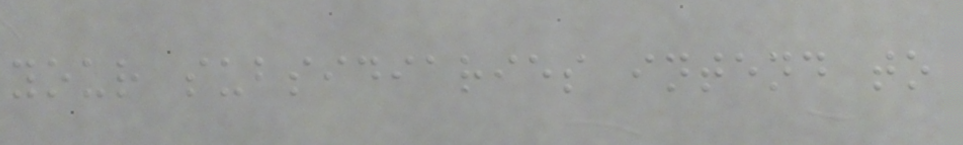your subsidiaries intend to
